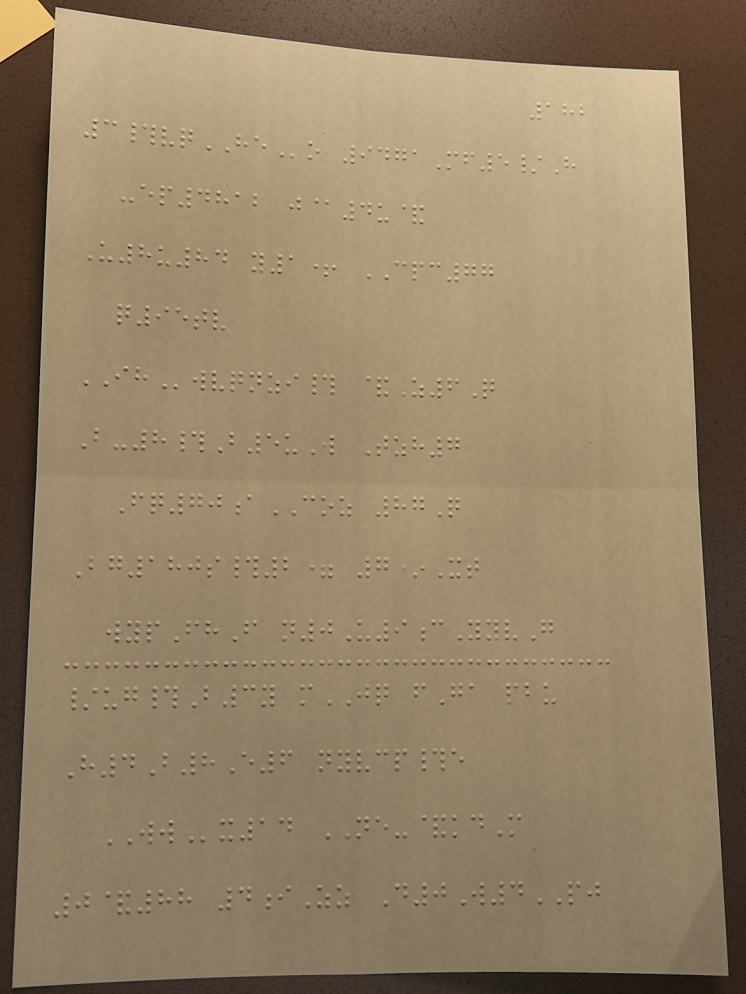182
3#vqHEo 9471Mf5/H
-ep4812 j@4u&
U8u84 y1+ CPC77
q95tv
IHwvqnzi# &Z6Q
B-8#B5uW Tzh7
Fq70aCOZ 87Q
Bg180s#2= 7*Xt
wypFhF n0U9cYyvG
/ug#B3y mJQ fGa pbu
H4B8E6 nyvcp#e
WWx14 NE-&kdM
0&88 4iZz D0W4PJ
